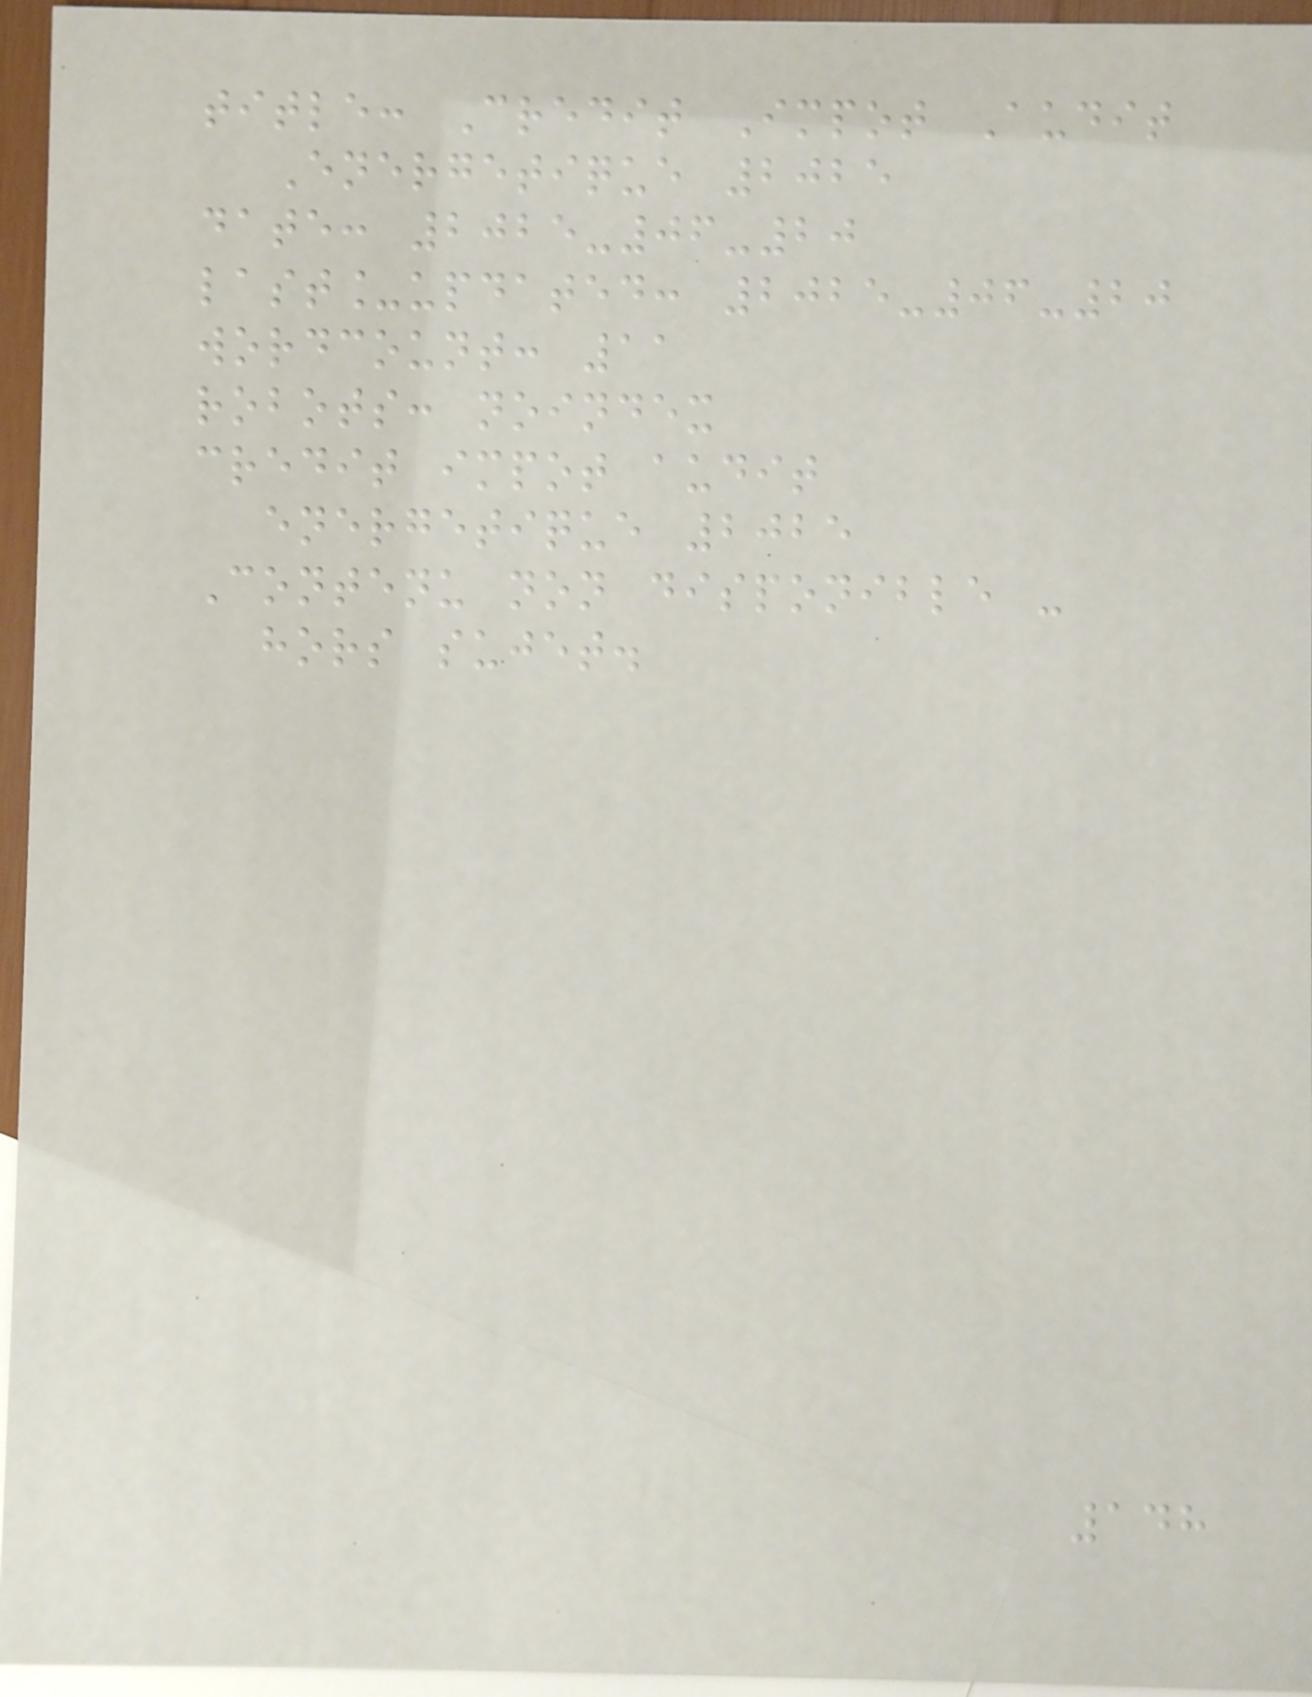title: Credit Impot Audit
Energetique 2025
date: 2025-06-20
last_updated: 2025-06-20
wordcount: 11
robots: noindex
credit impot audit
energetique 2025
Contenu non disponible -
hors sujet.
148
